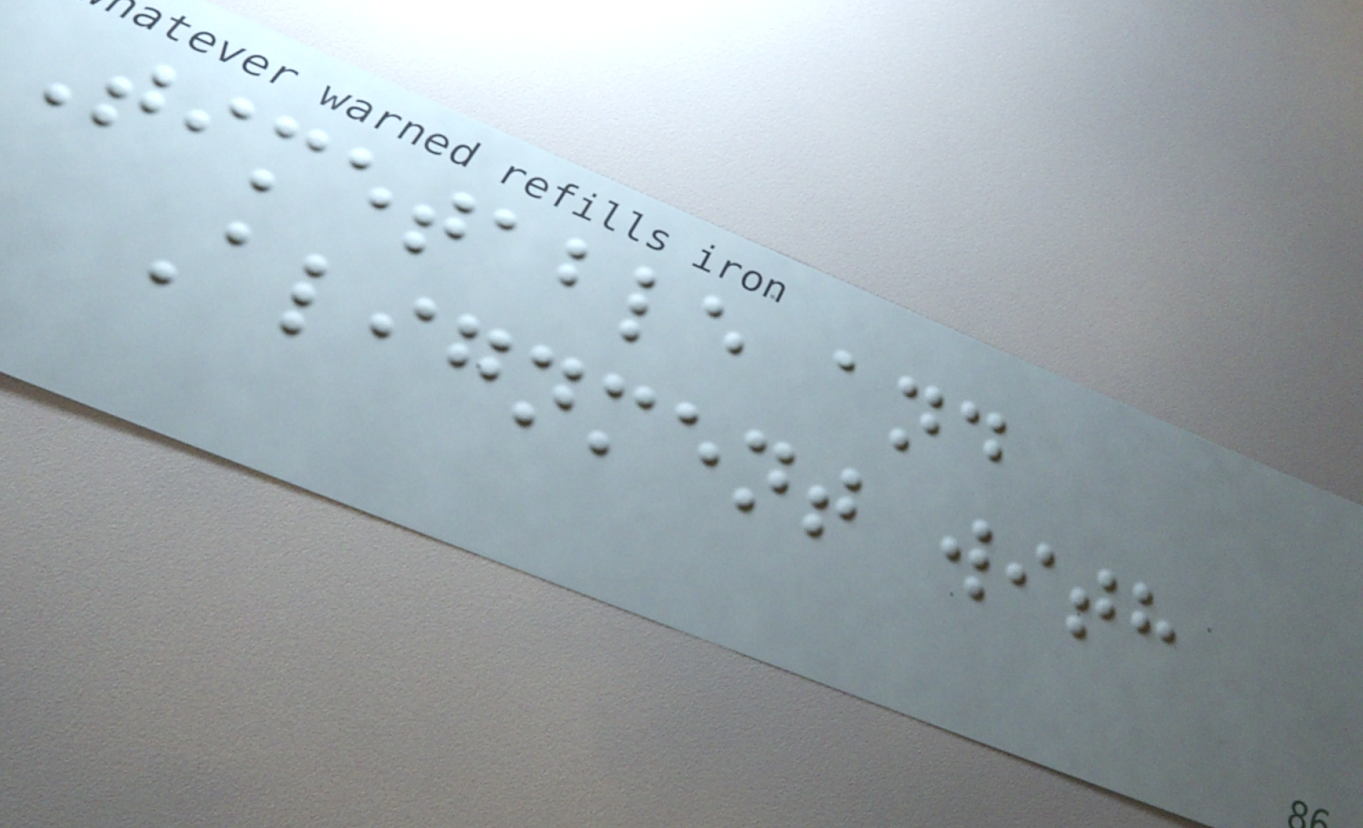Timetable and
Alignment with
